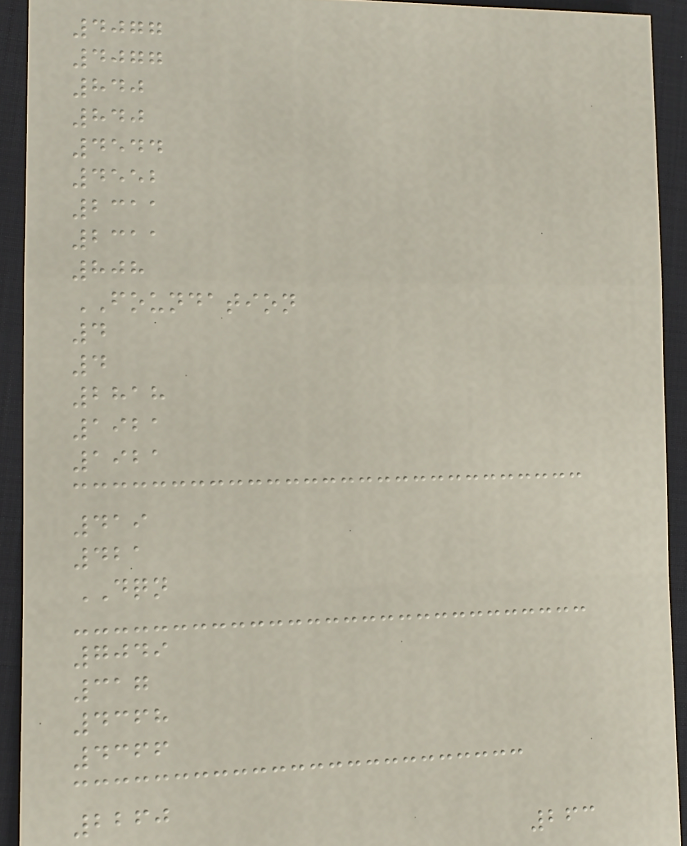4077
4077
840
840
4544
4552
2311
2311
808
FOUNDATION
4
4
2818
1921
1921
419
421
DQN
7049
317
4368
4366
2260
263
